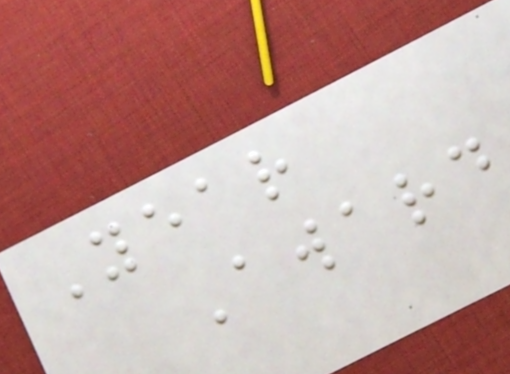Year
Award
